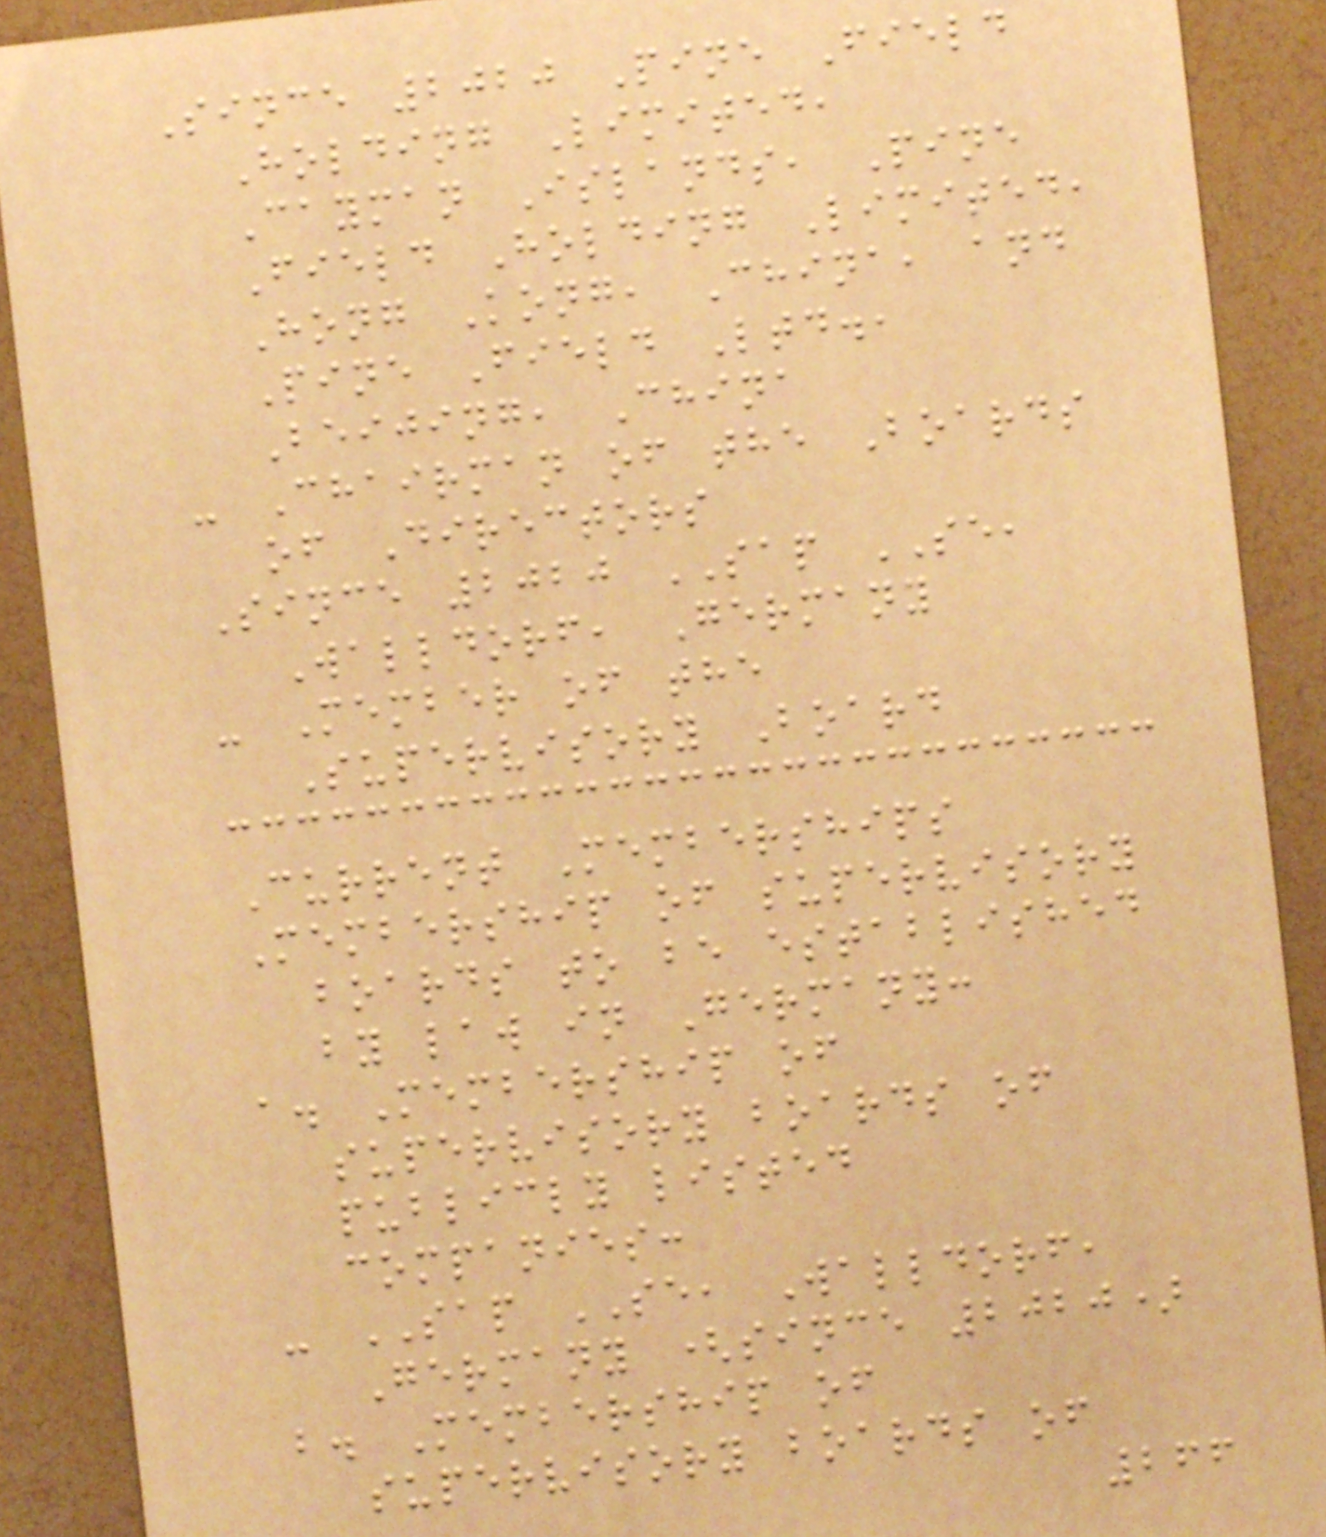Since 2020 Pine Field
Holding Limited,
Cayman Islands, Pine
Field Holding Limited,
Hong Kong, China, and
Pine Field Ltd.,
Beijing, China
- Chairman of the Boards
of Directors
Since 2020 SAP SE,
Walldorf, Germany
- Member of the
Supervisory Board
Current Memberships
Membership of supervisory
boards to be established
by law in Germany:
a. Membership of
supervisory boards of
publicly listed
companies:
- SAP SE, Walldorf,
Germany (since 2020)
b. Membership of
supervisory boards of
266
